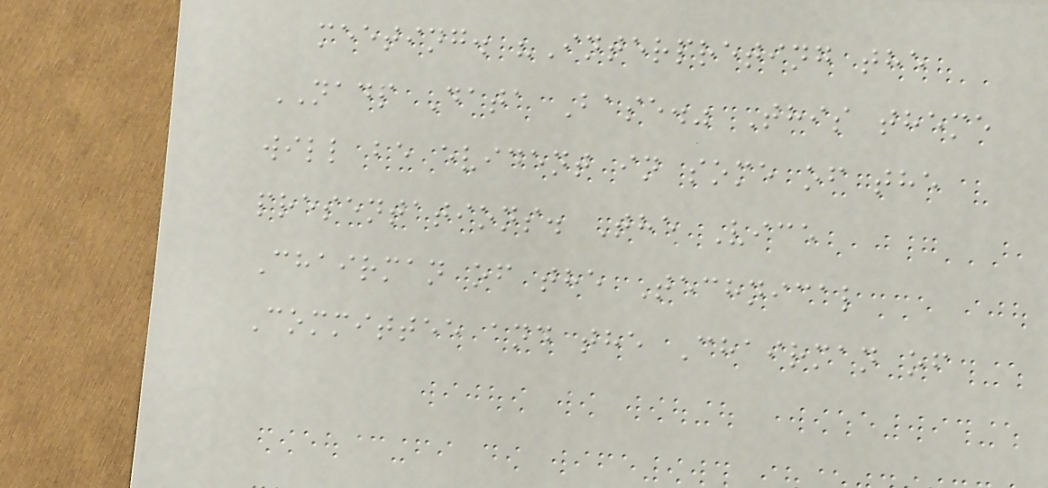meeting. "Interpreting the
NADP Data Base." This theme
will be evident in some of the
presentations. The Vice
Chairman of the Technical
Committee and the Chairman of
